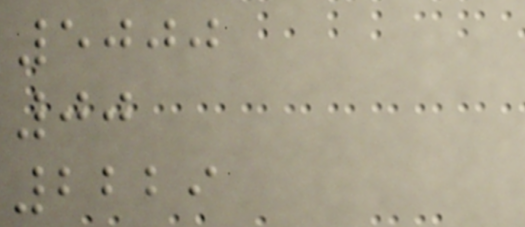5000
00
2229
